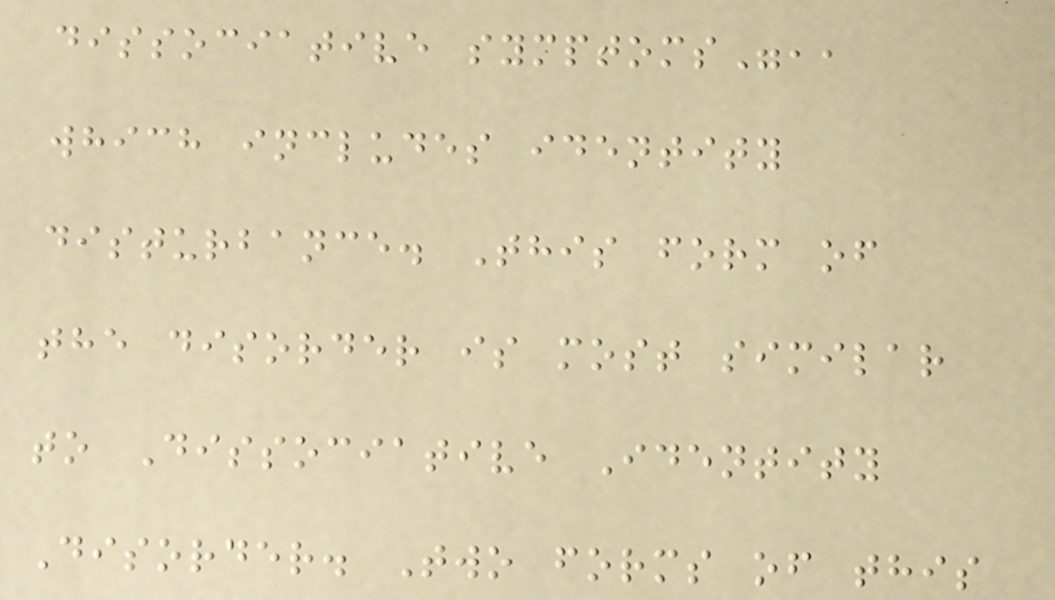dissociative symptoms",,
which includes identity
disturbance. This form of
the disorder is most similar
to Dissociative Identity
Disorder. Two forms of this
